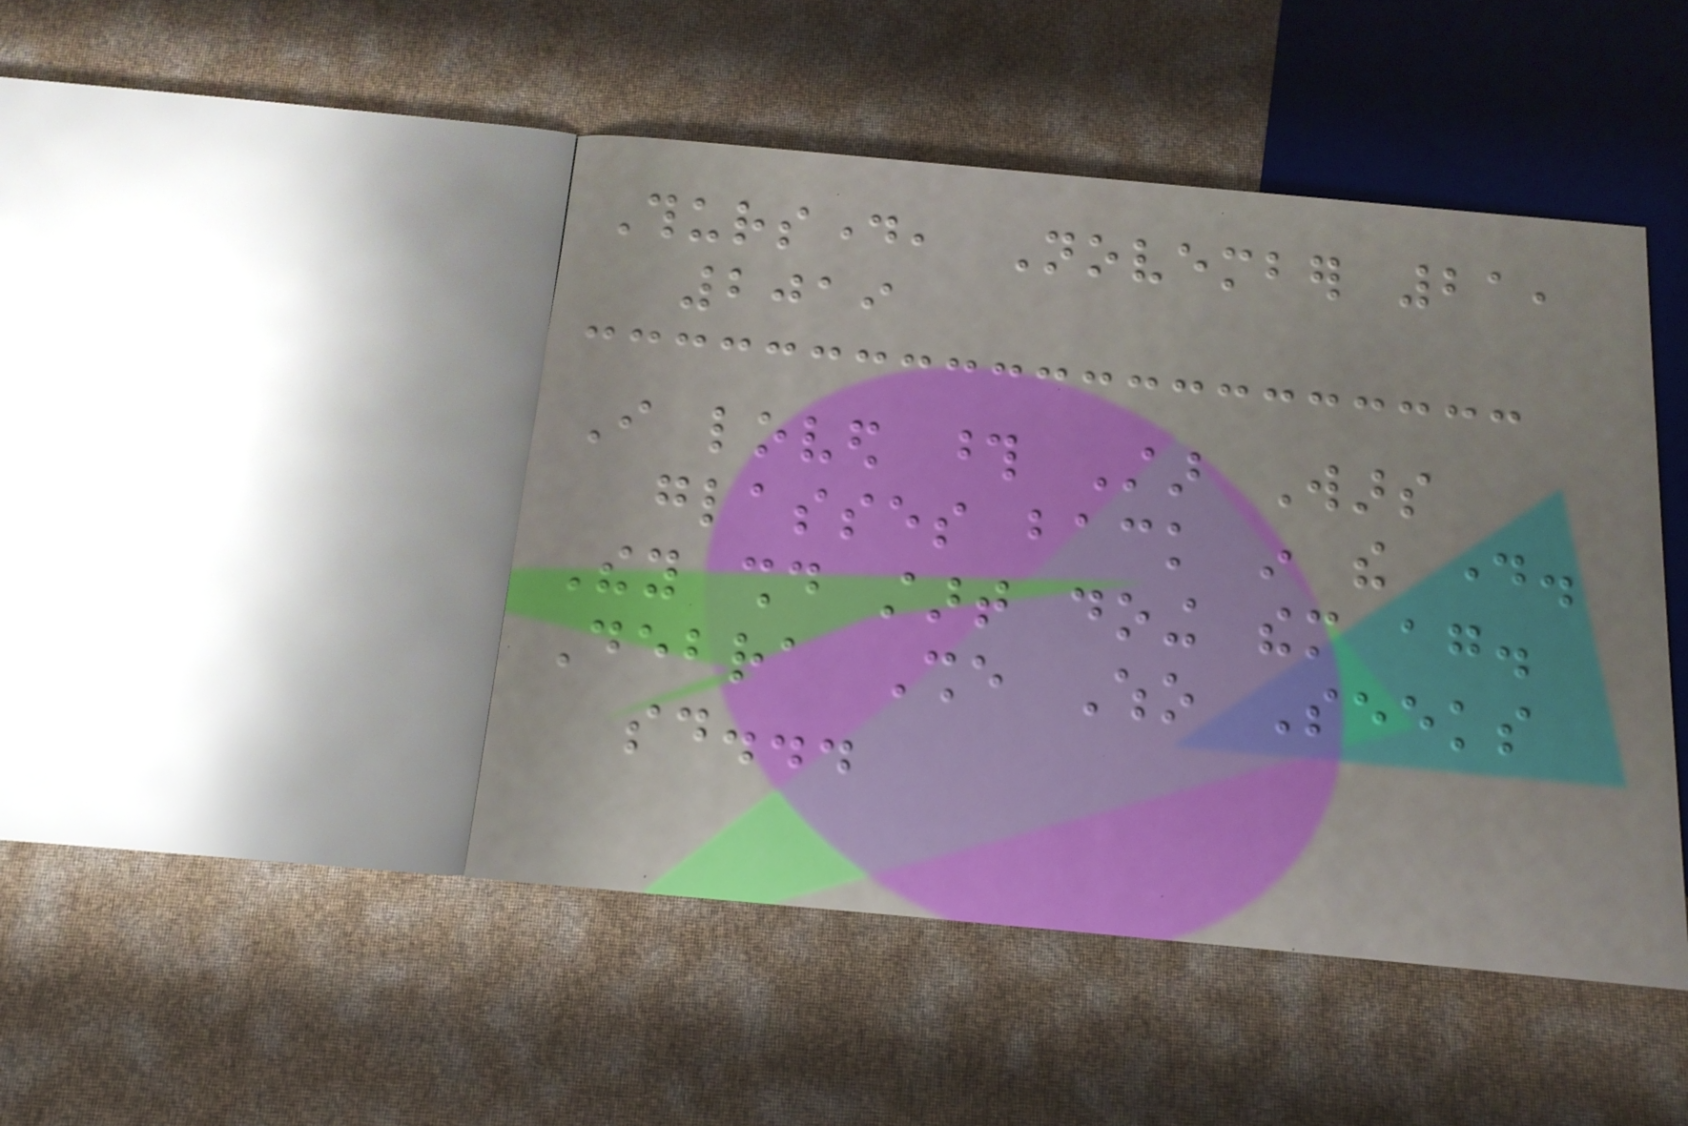Thursday, November 21,
2019
I loved those Star Wars
glasses back in the day.
They should start doing them again.
Debra She Who Seeks
said...
